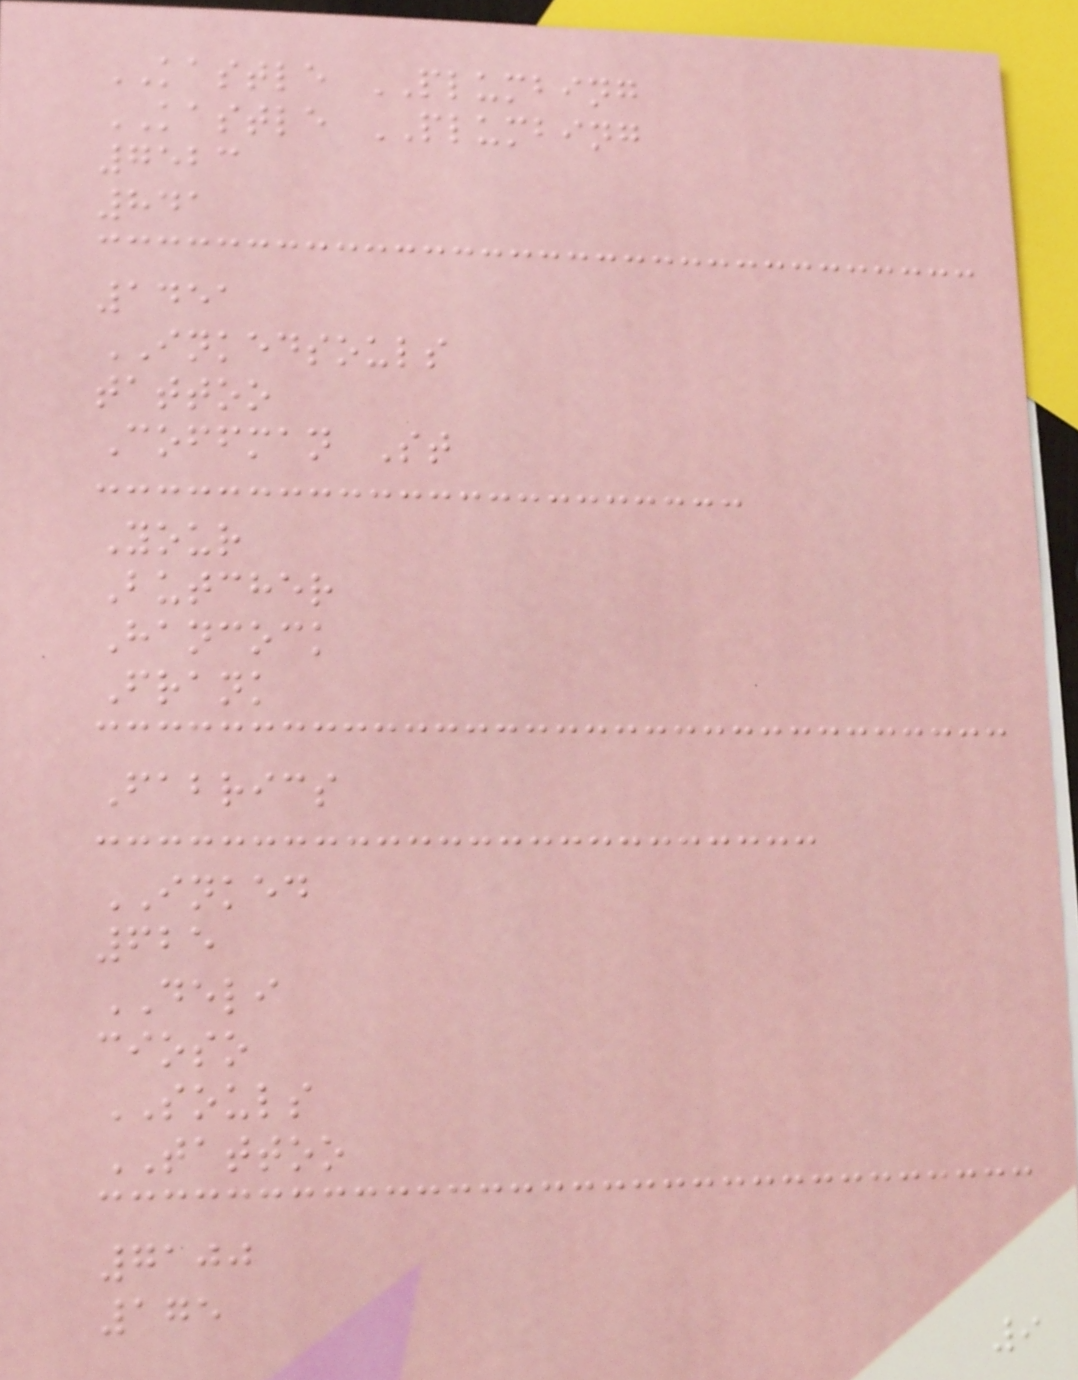KASTLE PLUMBING
KASTLE PLUMBING
7523
841
1451
INKEDSOULS
tattoo
Coffman St
Your
Butcher
Hancock
Frank
Fabrics
INKED
625
DELI
cioso
SOULS
TATTOO
7100
175
9
